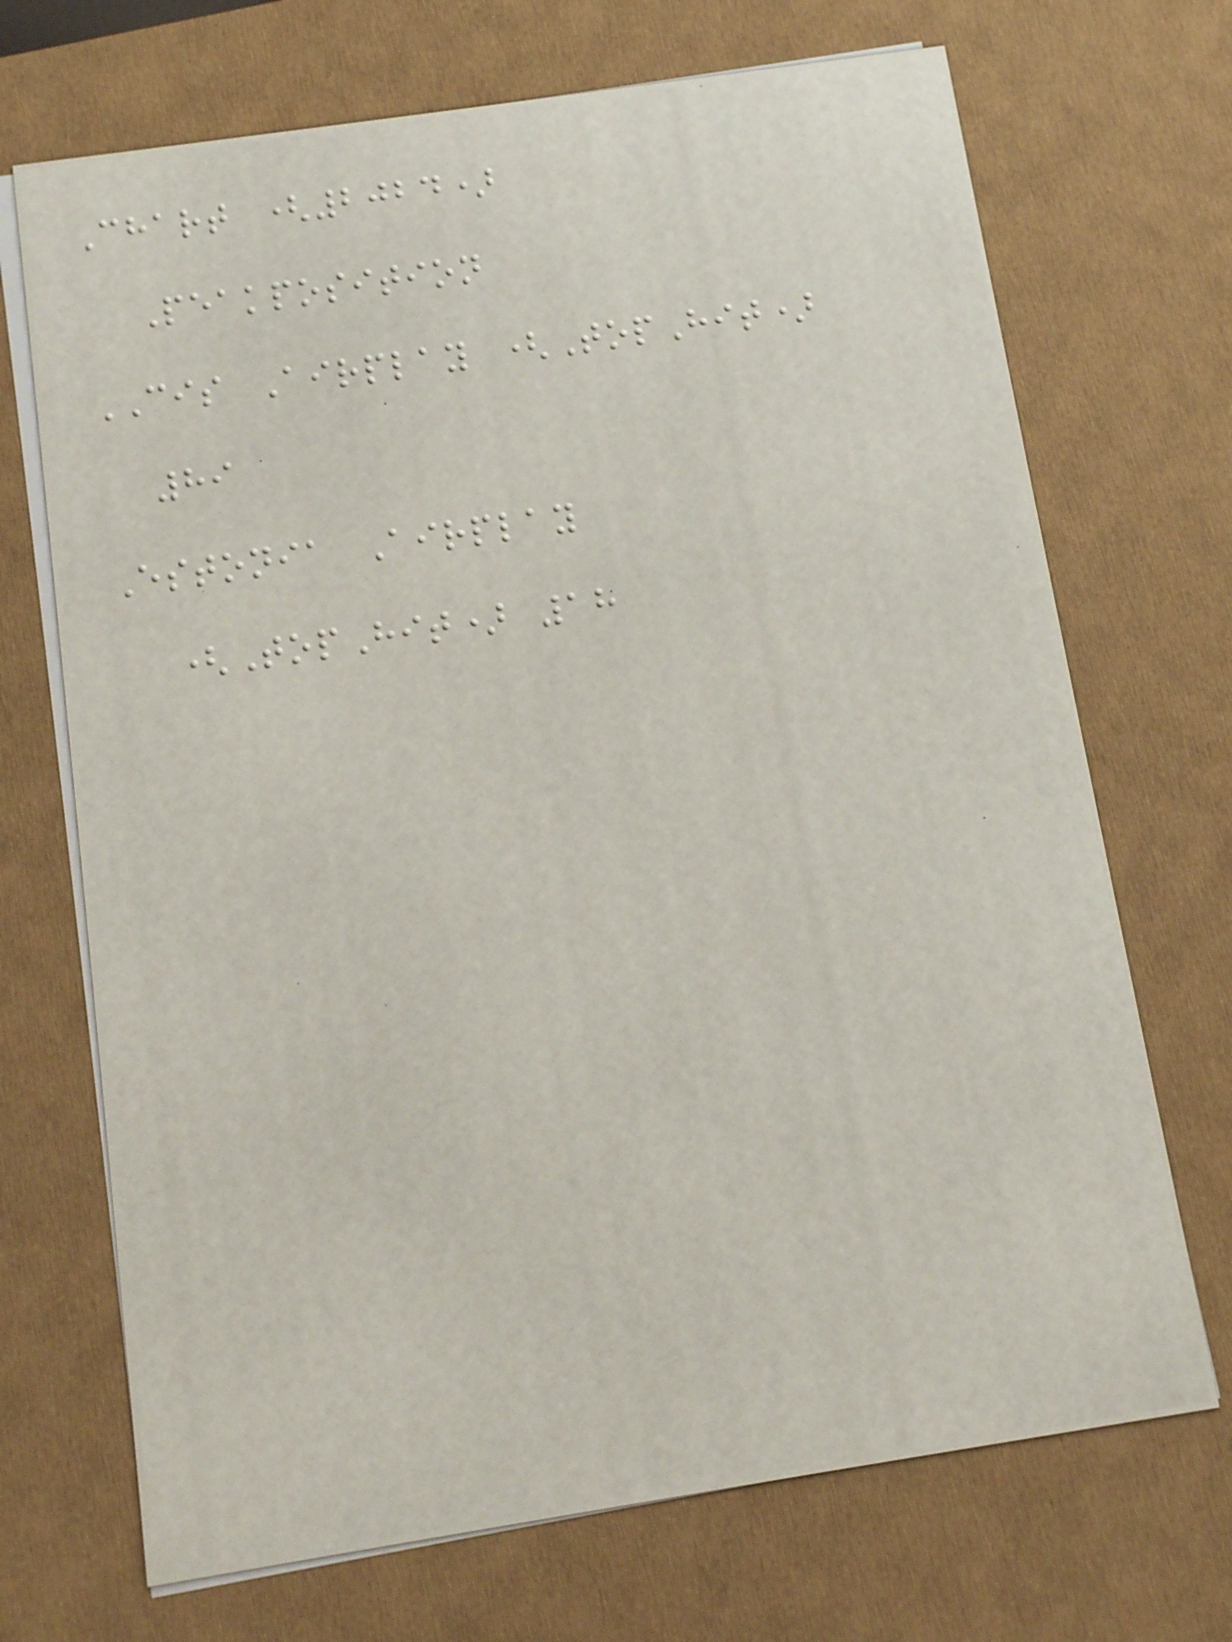Chart (2024)
Peakposition
CIS Airplay (TopHit)
89
Estonia Airplay
(TopHit) 18
